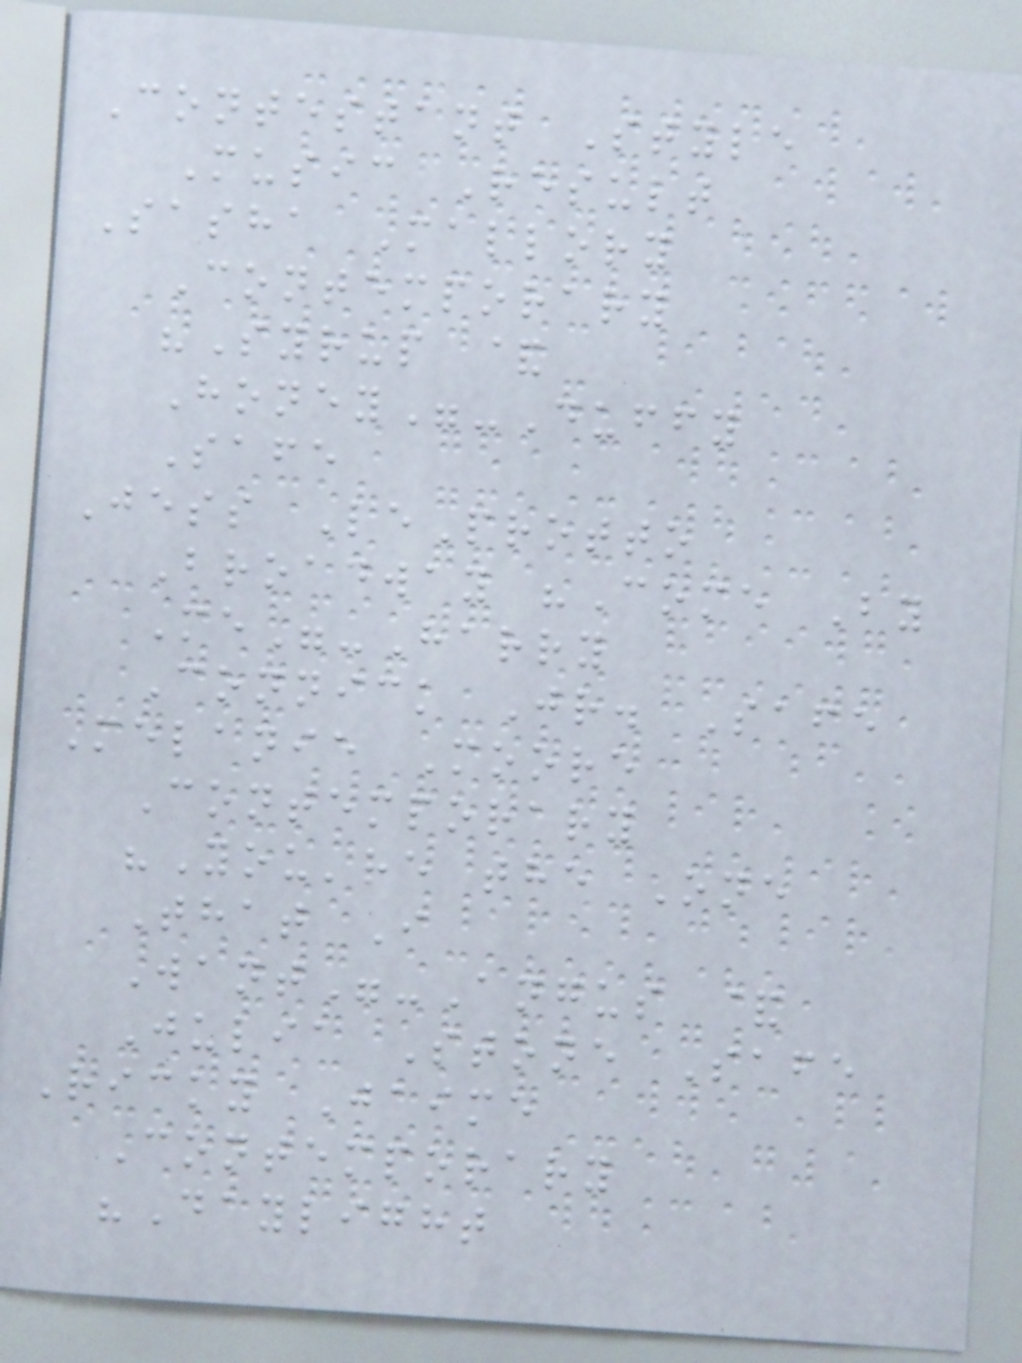Contestant Style
Music Result
Sasha Mallory
Contemporary
"Syrup &
Honey"-Duffy
Safe
Jess LeProtto
Broadway "Come By
Me"-Harry
Connick Jr. Safe
Melanie Moore
Contemporary
"You're the One
That I
Want"-Angus &
Julia Stone Safe
Ricky Jaime
Contemporary
"Daylight
